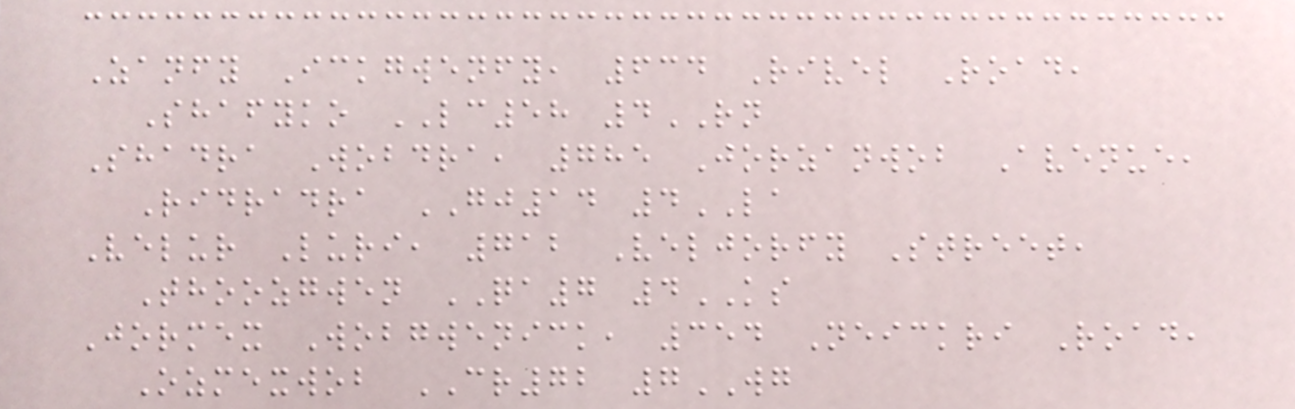Zanfy Ickgwenfy, 634 Rivel Road,
Shafyko LC58 4RN
Shadra Wobdra, 785 Jorzanwob Avenue,
Ridradra GJ14 4LA
Velur Luri, 712 Veljorfy Street,
Thoozgwen QA7 4KS
Jormex Wobgwenick, 354 Neickri Road,
Ozmexwob CR72 7WG
